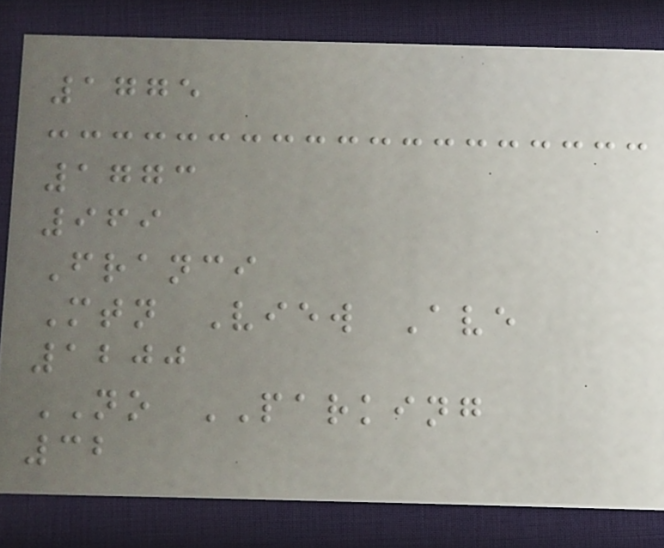1775
1773
969
Franci
Mtn View Ave
1200
NO PARKING
32
